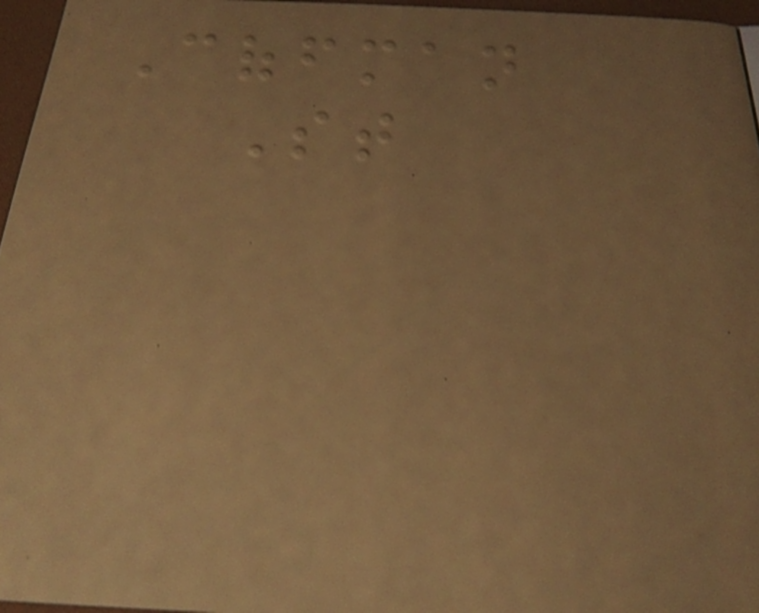Coffman
St
